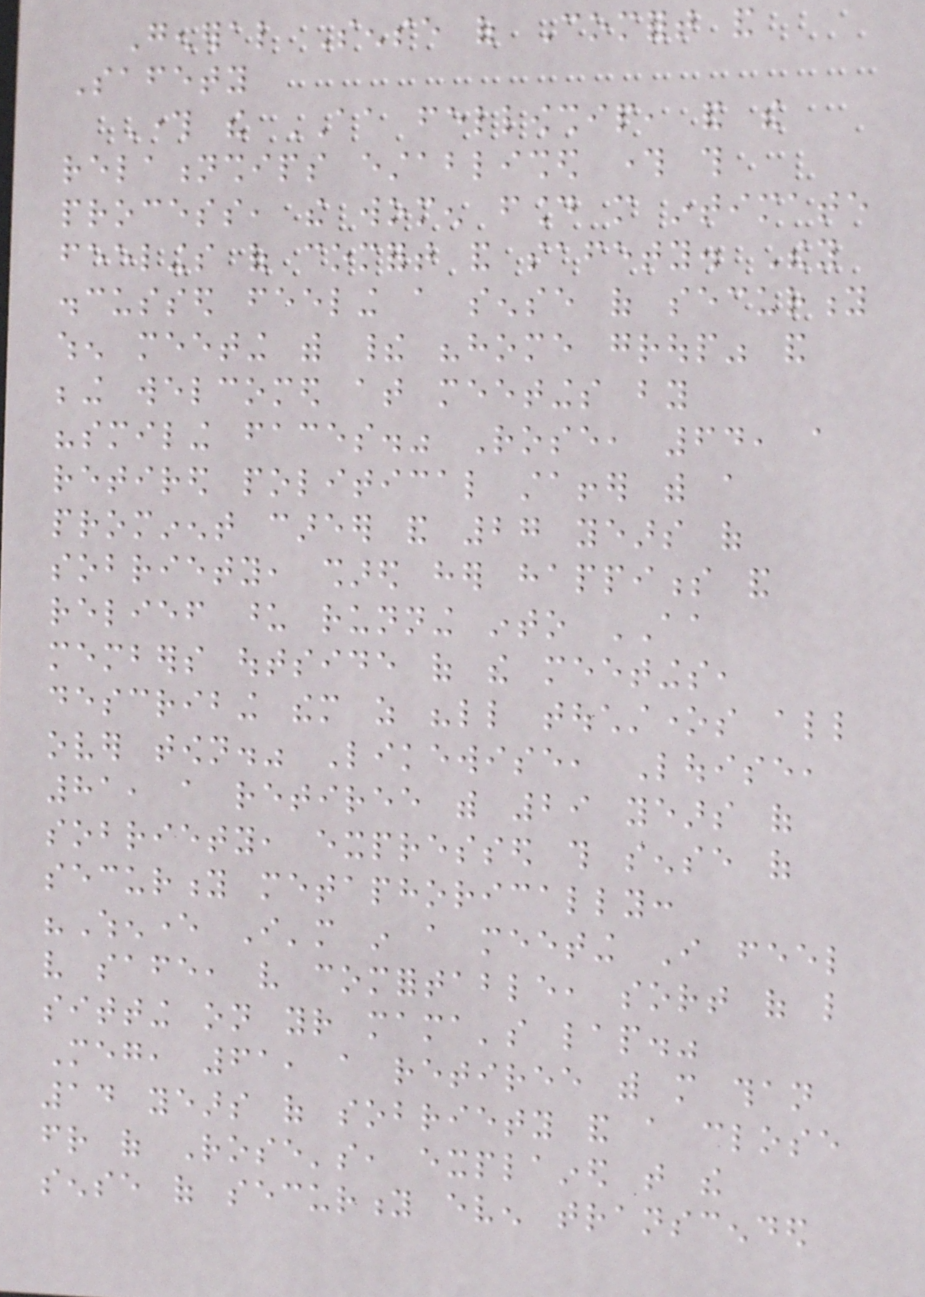General Sense of Comfort and
Safety
Through the AA fellowship, and the
relationships established through this
process, the women found more intimate
feelings of comfort and safety. They
discussed feeling a sense of security
when meeting with their "home group" and
being welcomed at meetings by
"smiling faces." Rose, 64, a
retired political staffer with a
prominent career and 27 years of
sobriety, shared her happiness and
relief upon running into AA
members outside of the meetings,
describing them as "little touchstones all
over town." Likewise, Louise,
81, a retiree with 29 years of
sobriety, expressed this sense of
security metaphorically:
"Whenever I'm in a meeting I feel
very safe, very comfortable, sort of like
sitting on your mama's lap."
Meg, 61, a retiree with more than
14 years of sobriety and a close
friend of Rose's, explained that the
sense of security even transcended
